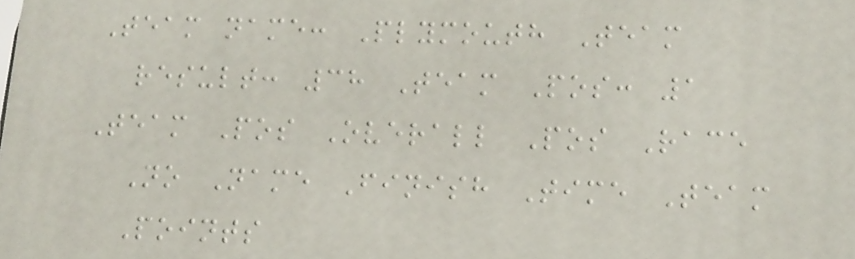Team name: Plymouth Team
result: 38 Team Pos: 1
Team Pos Overall Pos Race
No Name Finish Time Team
Points
